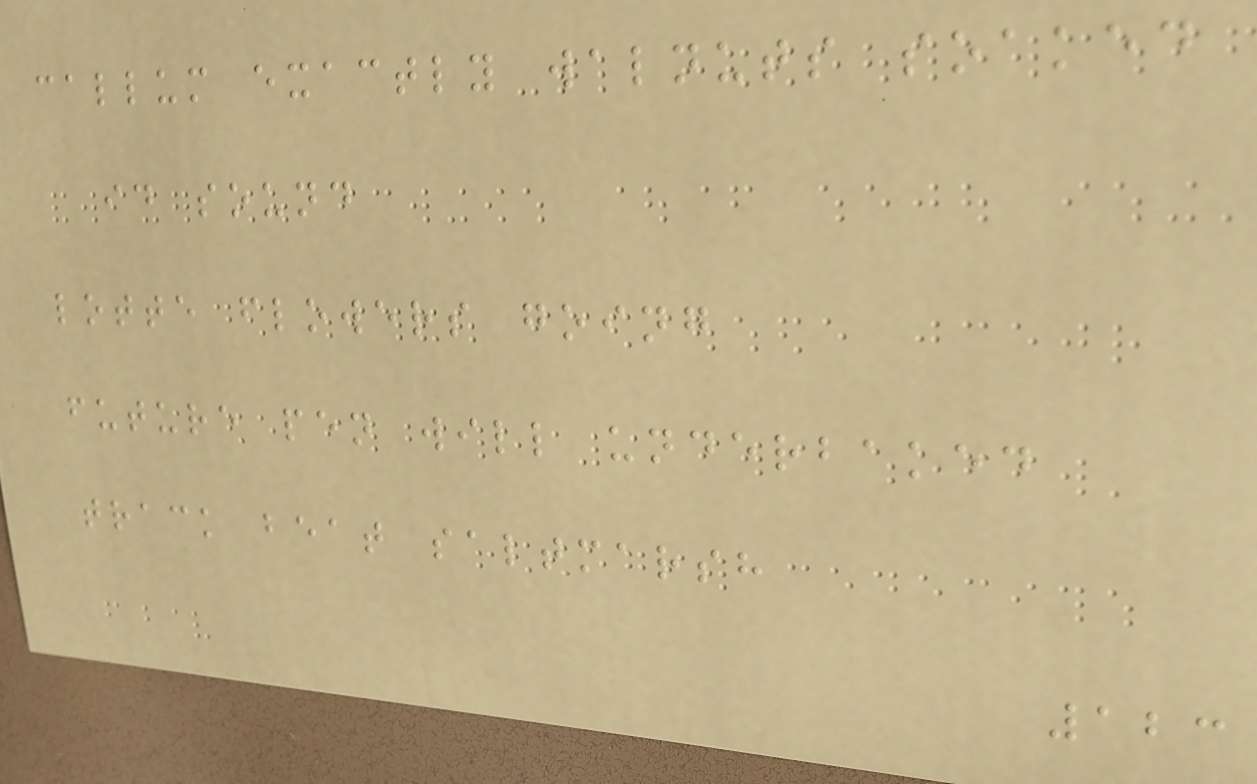callum exactly walnuts soaked
id sound
lotte flowers going
future pen will underbaked
track beat saltmarsh
123
